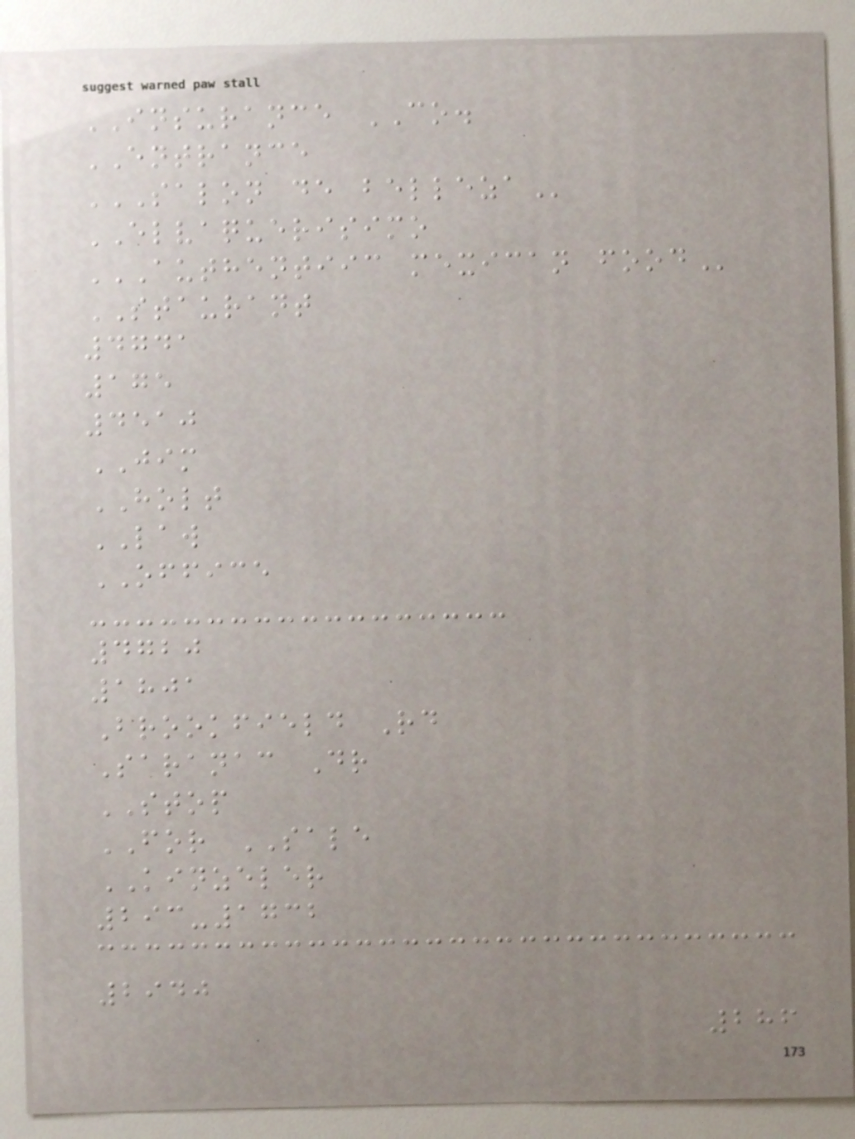INSURANCE CO.
ENTRANCE
SALON DE BELLEZA
ELVAQUERISIMO
AUTHENTIIC MEXICAN FOOD
STAURANT
4741
175
4510
JIM
HOLT
LAW
OFFICE
4720
1801
Brookfield Rd
Saranac Dr
STOP
FOR SALE
KINZELER
293-1732
2940
286
